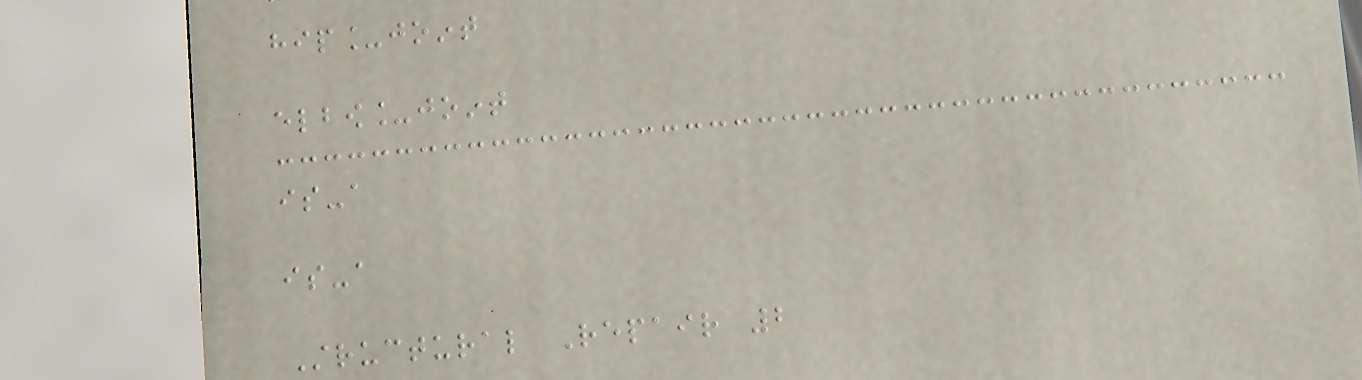hip_joint
elbow_joint
is-a
is-a
Structural Repair 2
